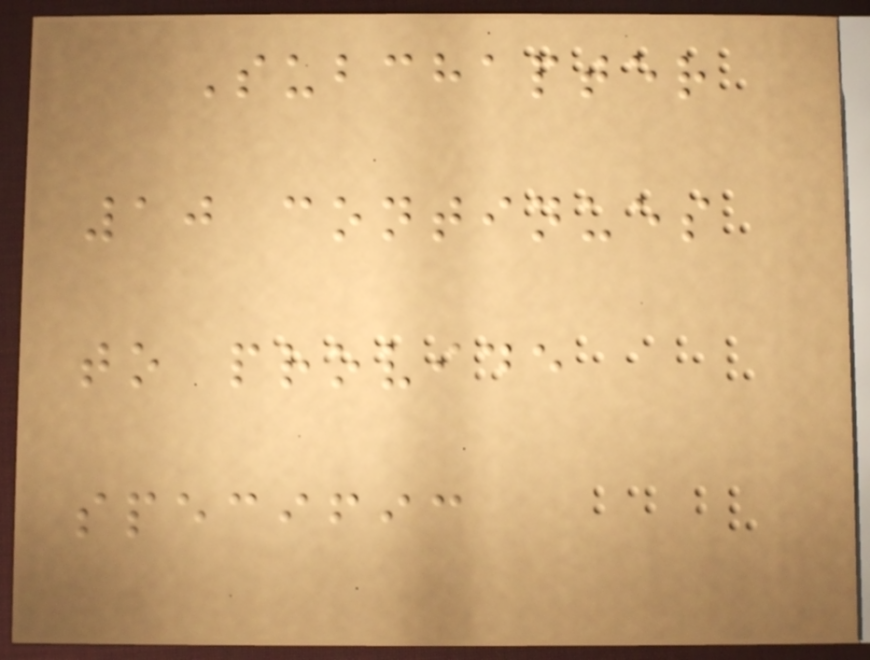Subchapter
10 continues
to provide
specific
